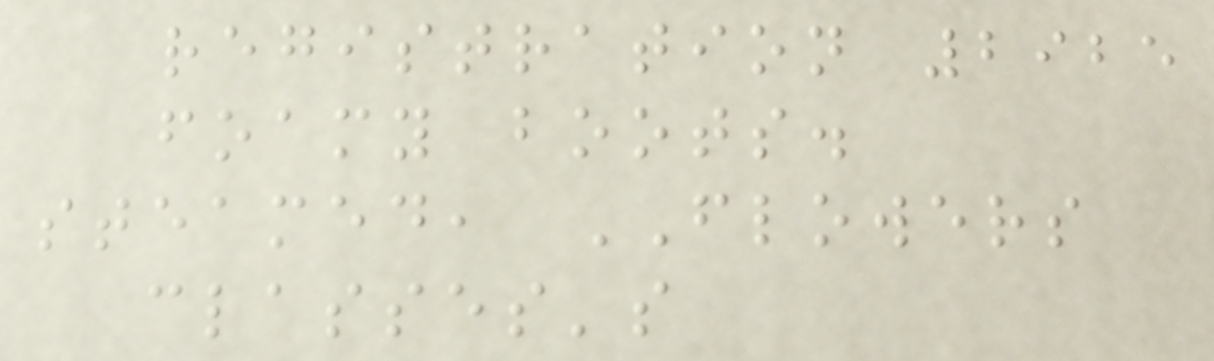registration 2925
foamy boots.
steamed, FLOWERS
classes's
